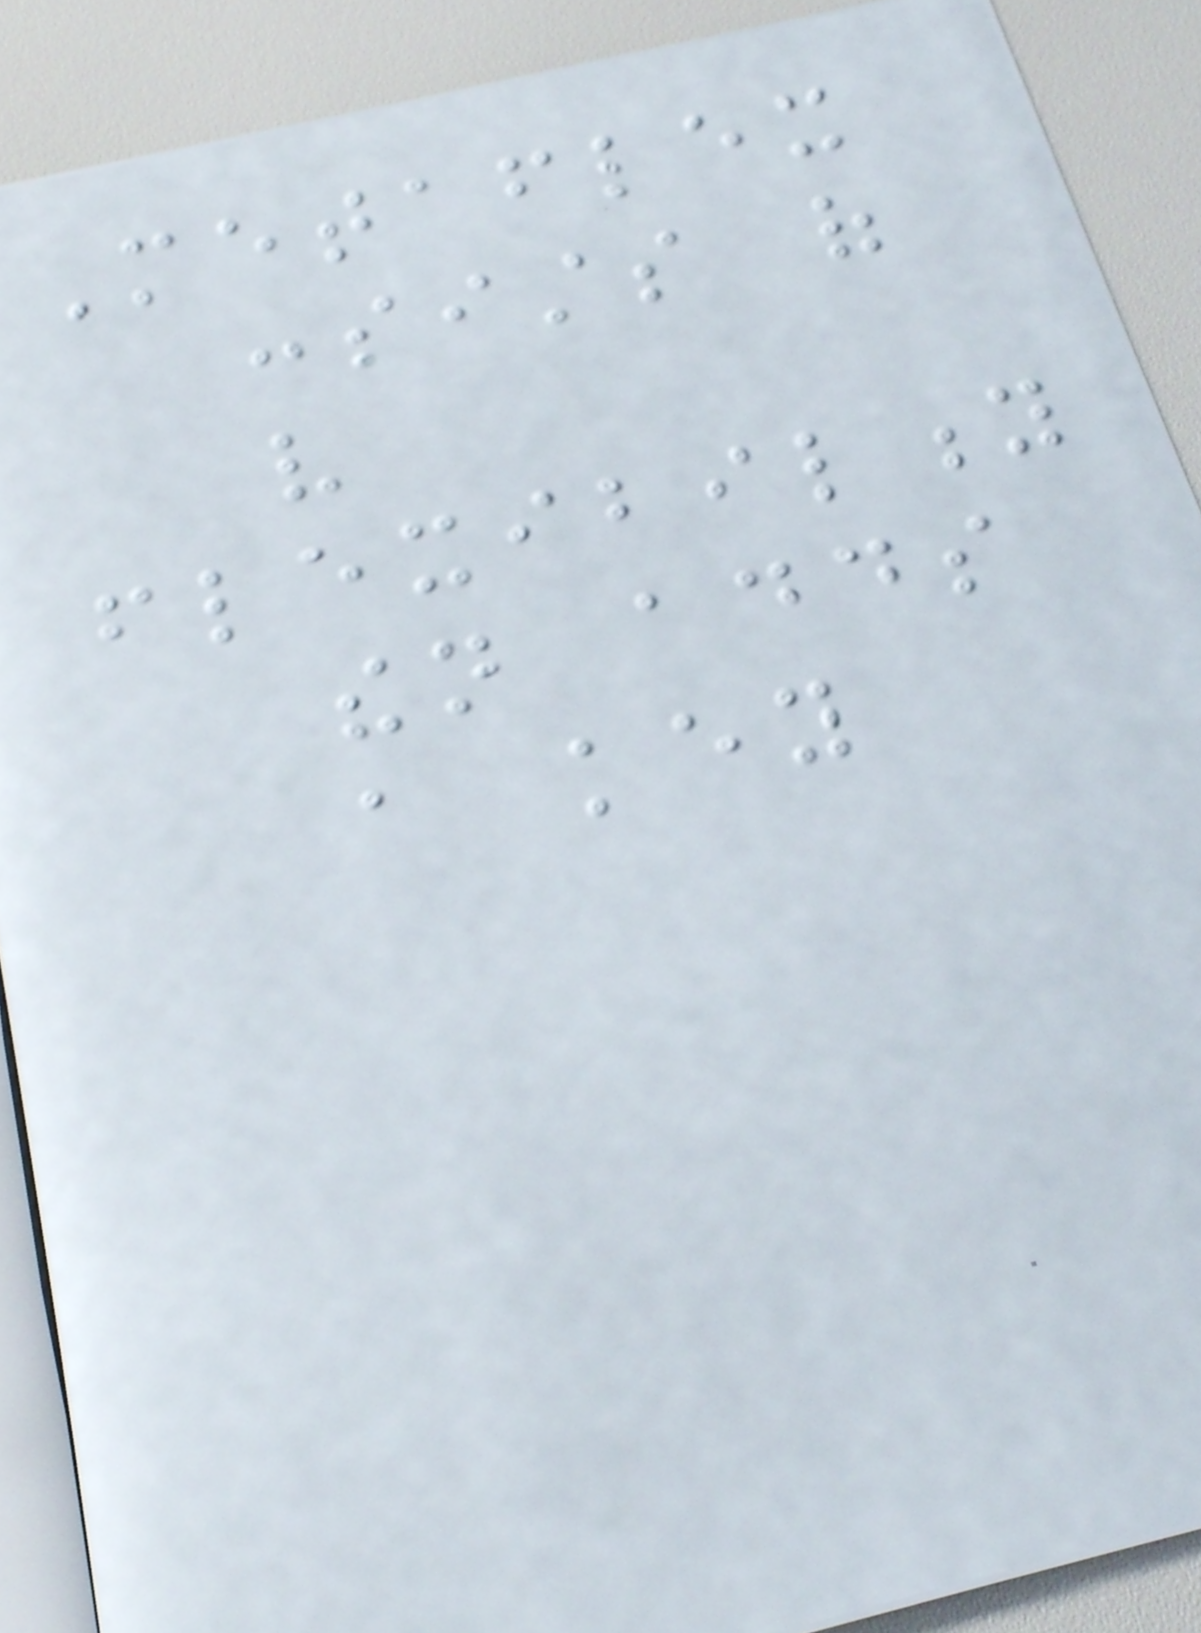Metaflex
consists of
very
flexibility
then adds
a key
